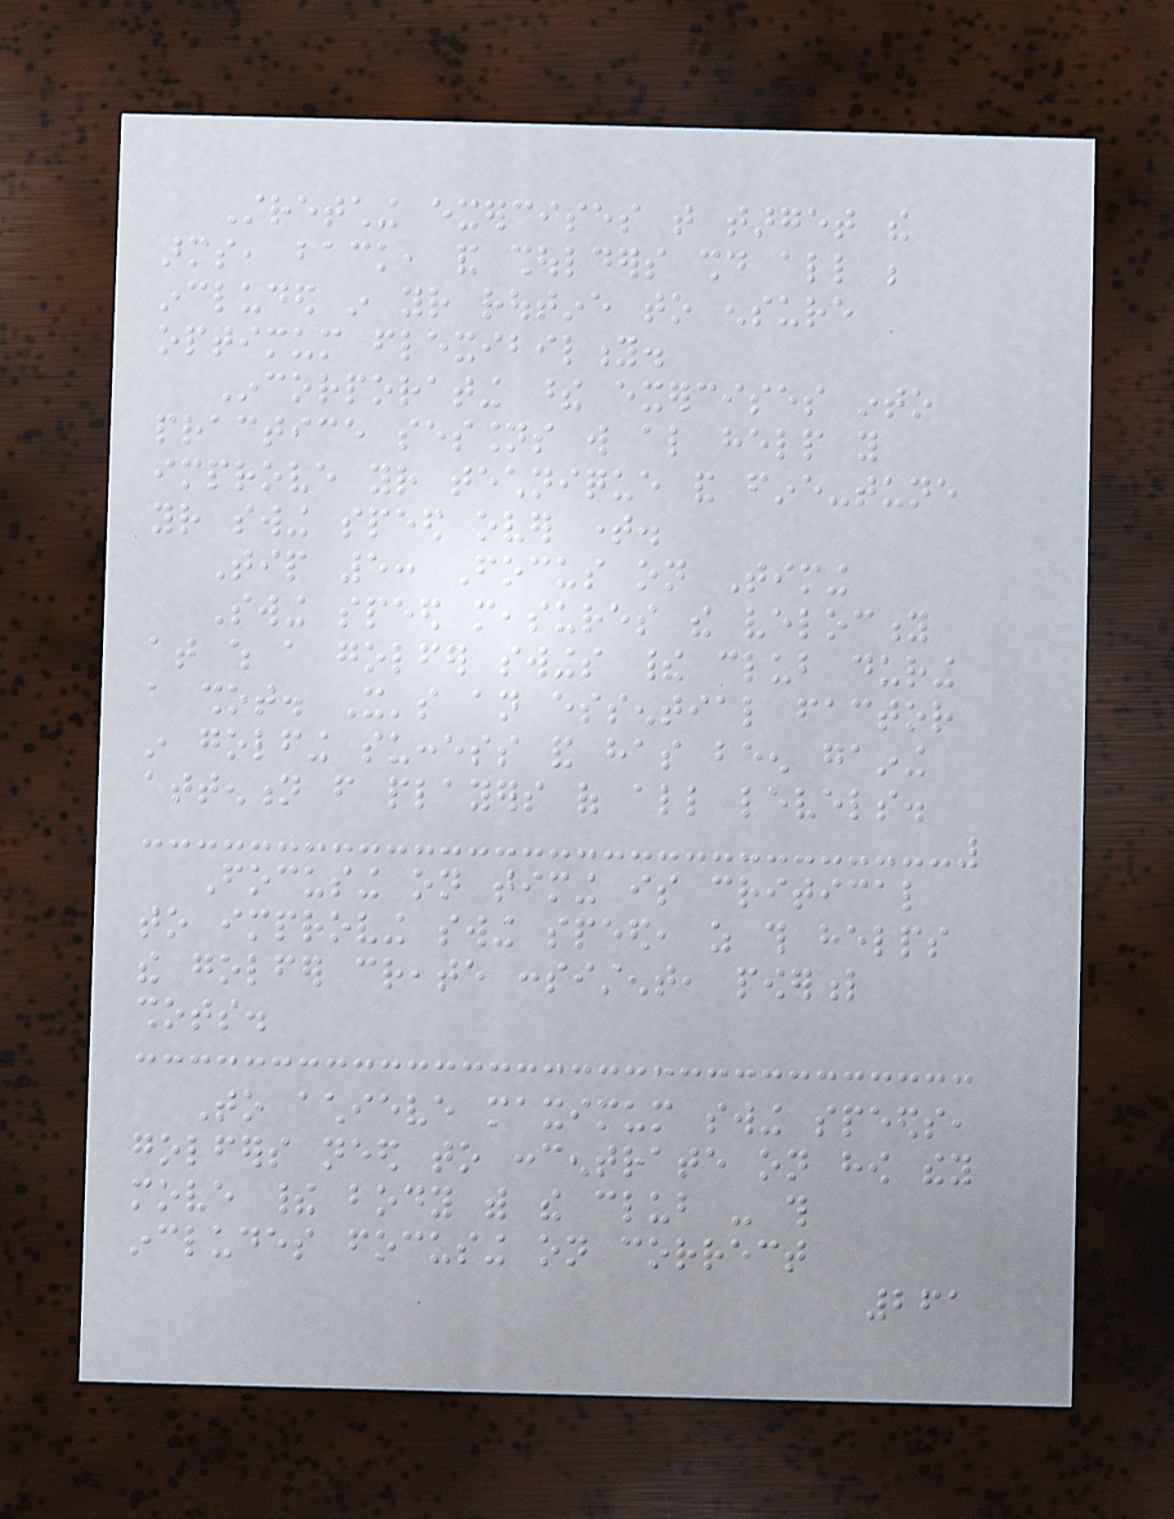Stretching exercises that target the
arms, back, and shoulders should all be
included in your routine to ensure
optimum flexibility.
Incorporating these exercises into
practice sessions will also help you
improve your technique and fine-tune
your swing speed over time.
Tip 5: Focus on Timing
Swing speed measures the velocity
at which a golfer swings their club during
a shot. It's an essential factor
in golfing success and has been gaining
attention from players of all levels.
Focusing on timing is critical
to improving swing speed, as this helps
the golfer create consistent, powerful
shots.
To achieve maximum swing speeds,
golfers need to concentrate on how they
move their body with the club - this
includes focusing on correct
261
